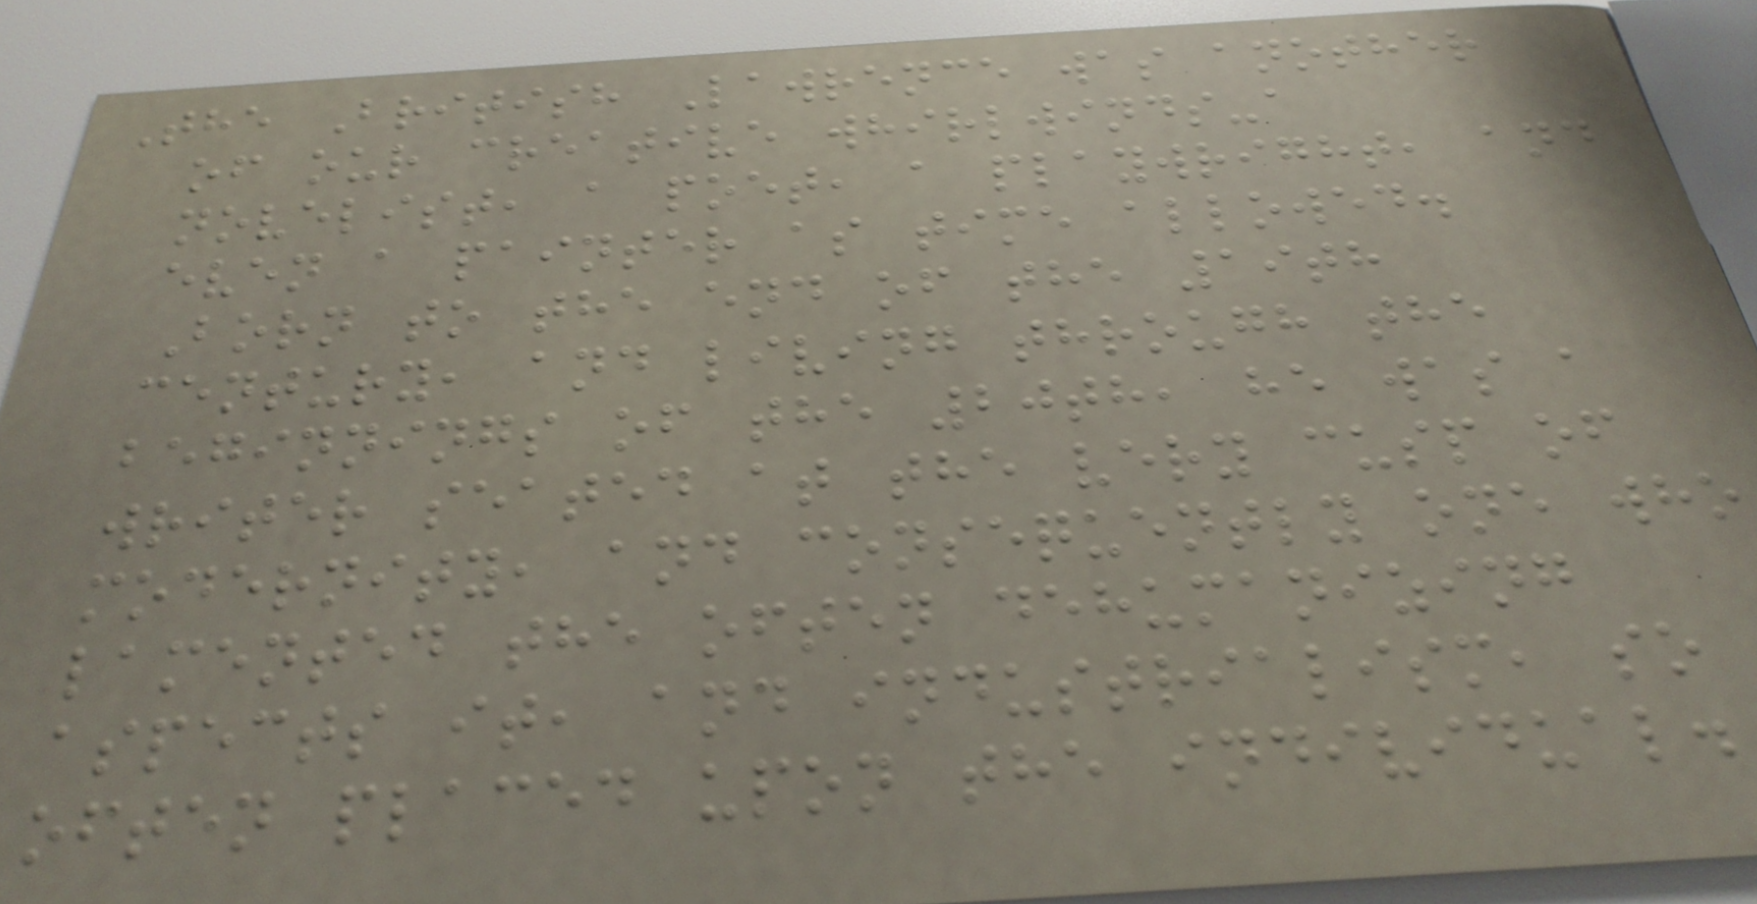The British Lawrence was another
of our creative whirlwinds-a
novelist, a poet, a playwright, and
even a painter as time allowed.
Born to the end of the 19th
century, and living through the
beginnings of the 20th, he was a
writer seated at the very cusp of
modernity, and consequently one who
lamented the often dehumanizing
aspects it, and industrialism, so
often placed upon the individual.
